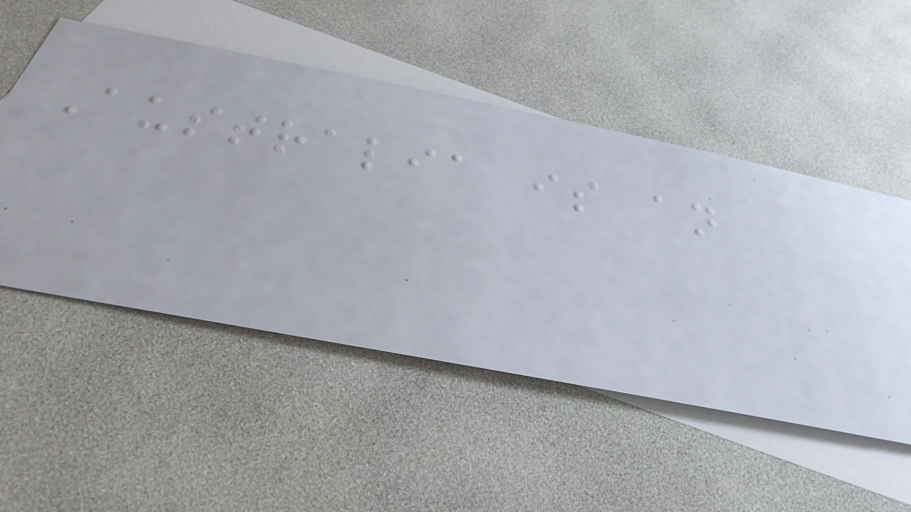Australia is an
